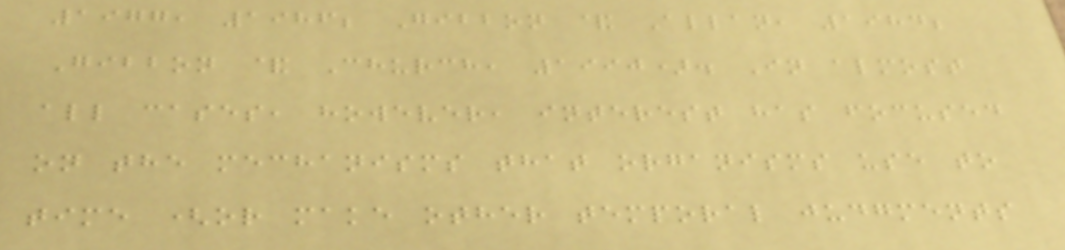1977, 1986; Gibbon & Allan, 1984;
Gibbon & Church, 1990). In almost
all cases, however, interest has focused
on the mechanisms that organisms use to
time (or make other temporal judgments
